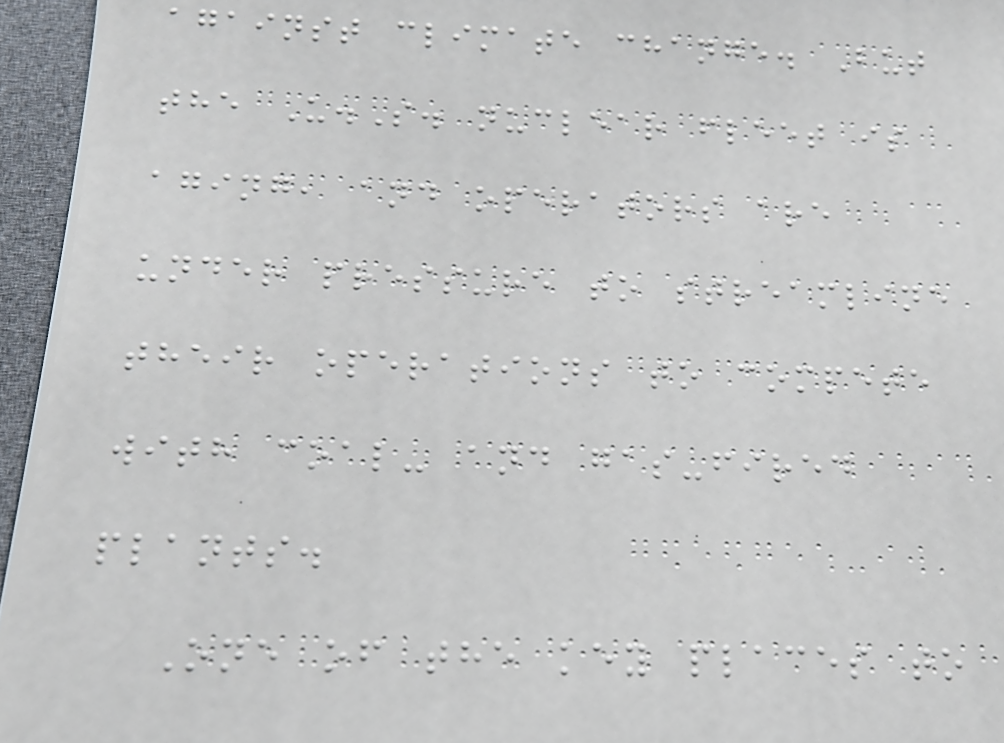against climate change. But
the U.S. nuclear fleet is
aging, and operators are
under pressure to streamline
their operations to compete
with coal- and gas-fired
plants.
One of the key places to
